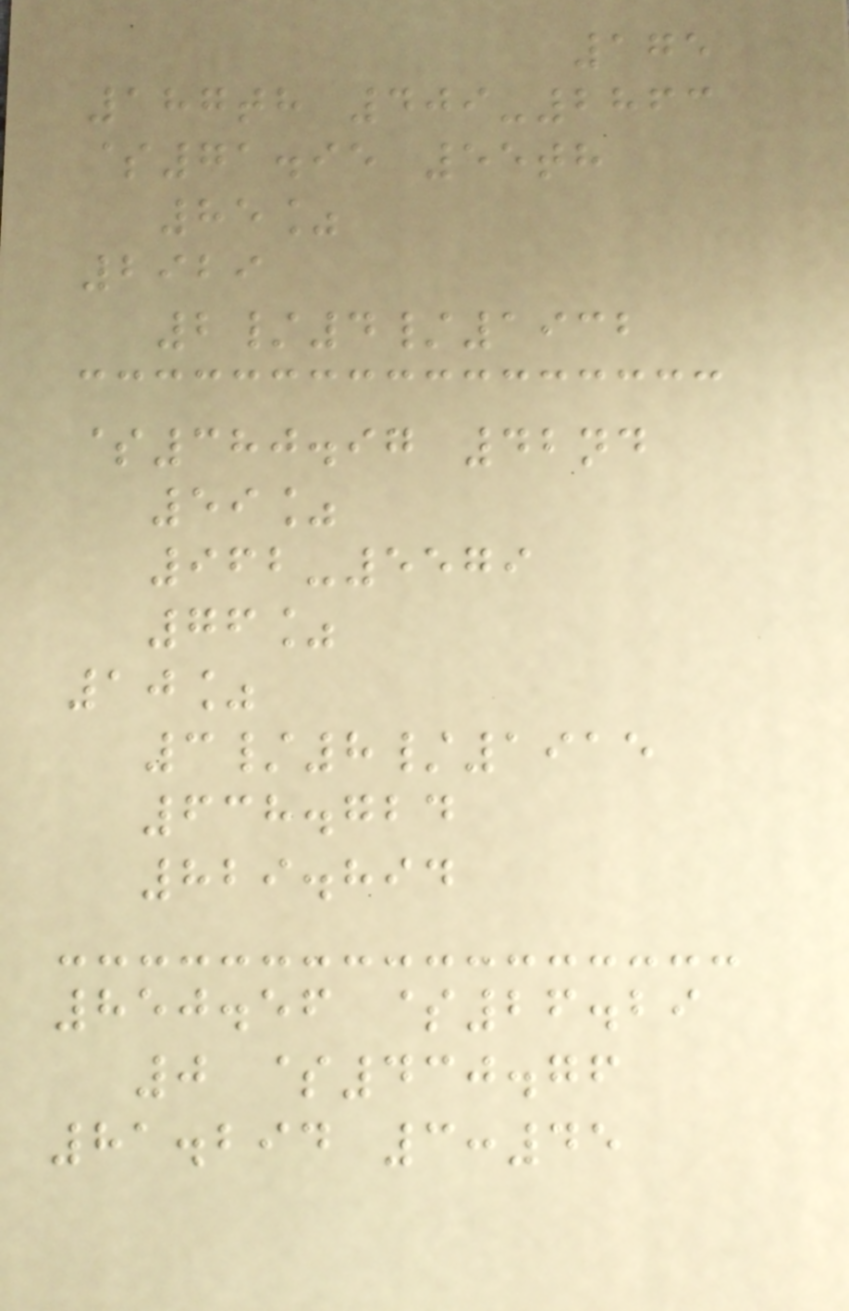175
187th 409-2863
$71.95 55th
85%
2929
2/4/1932
$380.97 42nd
59%
962-5579
76%
10%
3/8/1915
638.724
829.894
850.56 $26.29
0 $430.76
81.294 3:45
